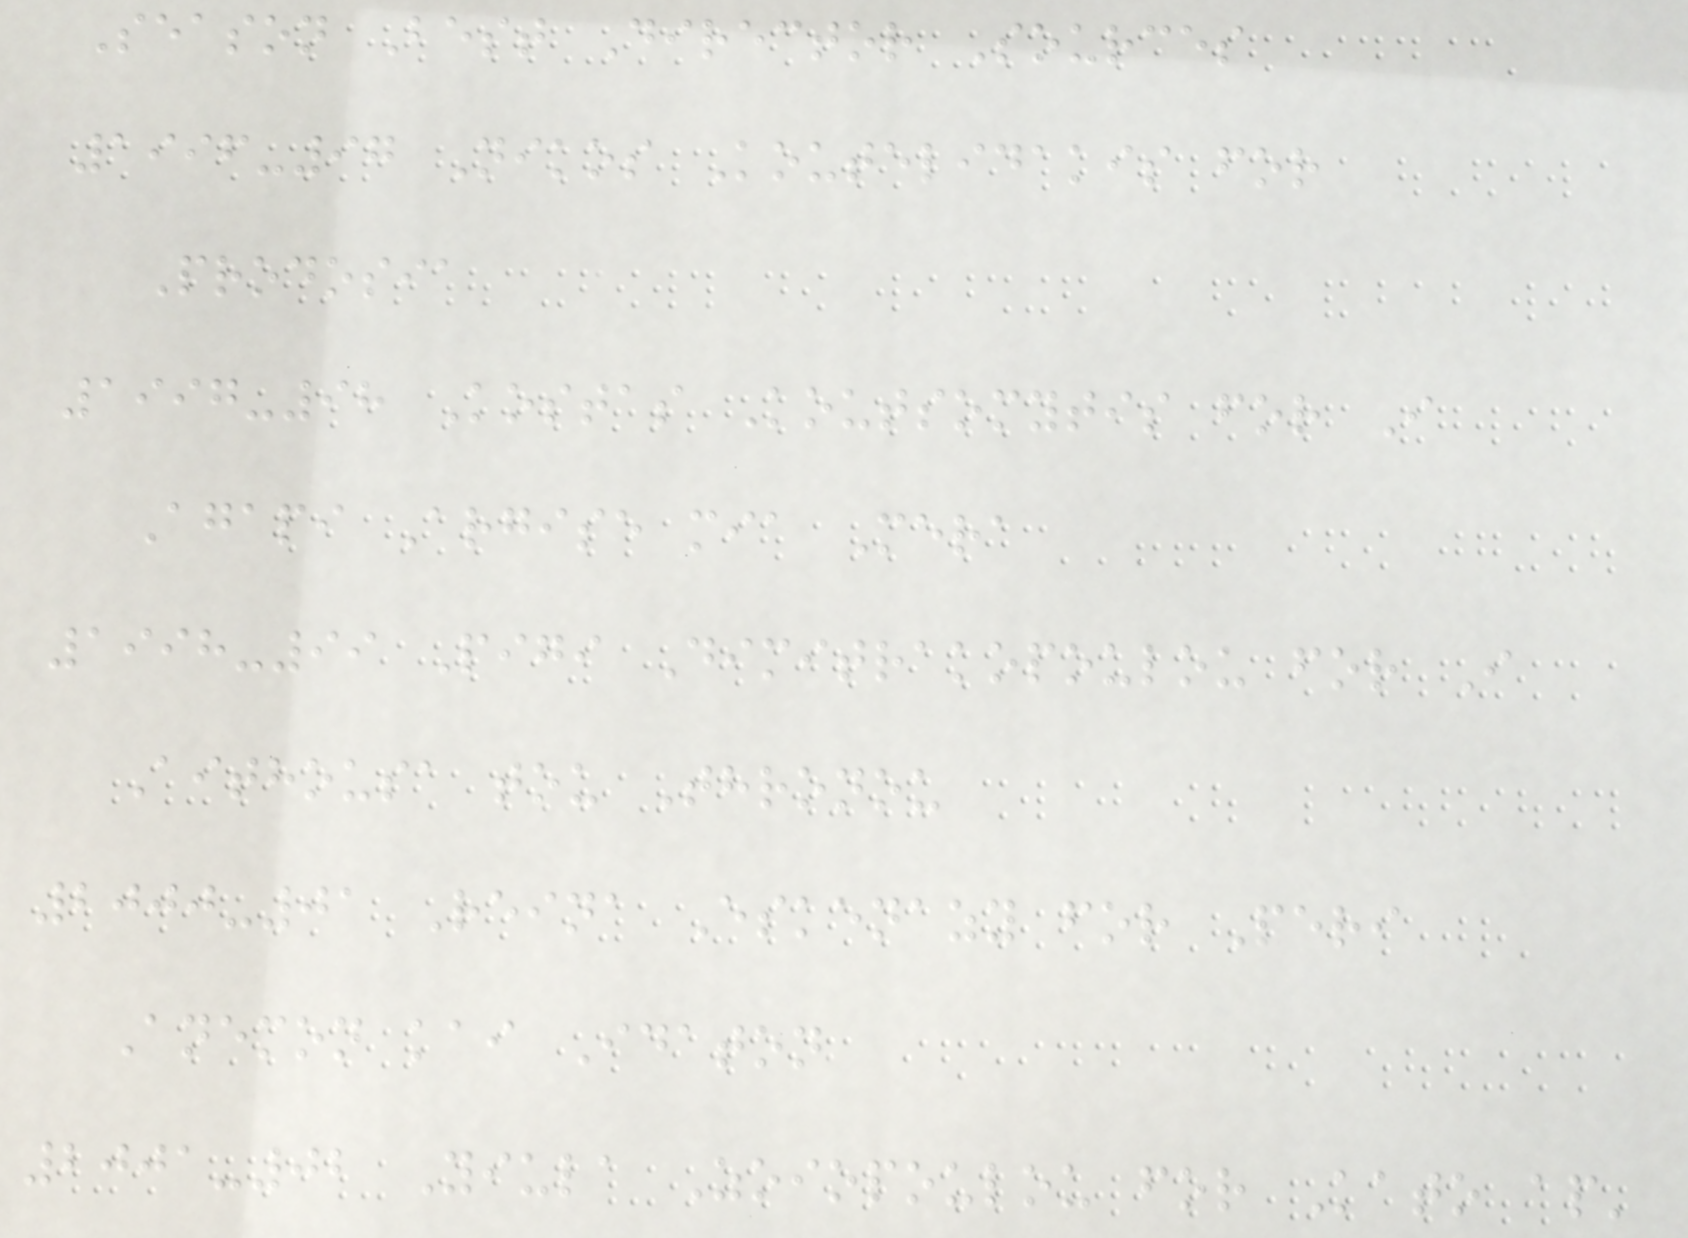Season Best Director Sources
1996-97 Nikos Koutelidakis for
Prodosia
1997-98 Kostas Koutsomytis for I
Agapi Argise mia Mera
1998-99 Pigi Dimitrakopoulou for I
Aithousa tou Thronou
2000-01 Reina Eskenazy for Peri
Anemon kai Idaton
2001-02 Yiula Zoiopoulou for Kato ap'
